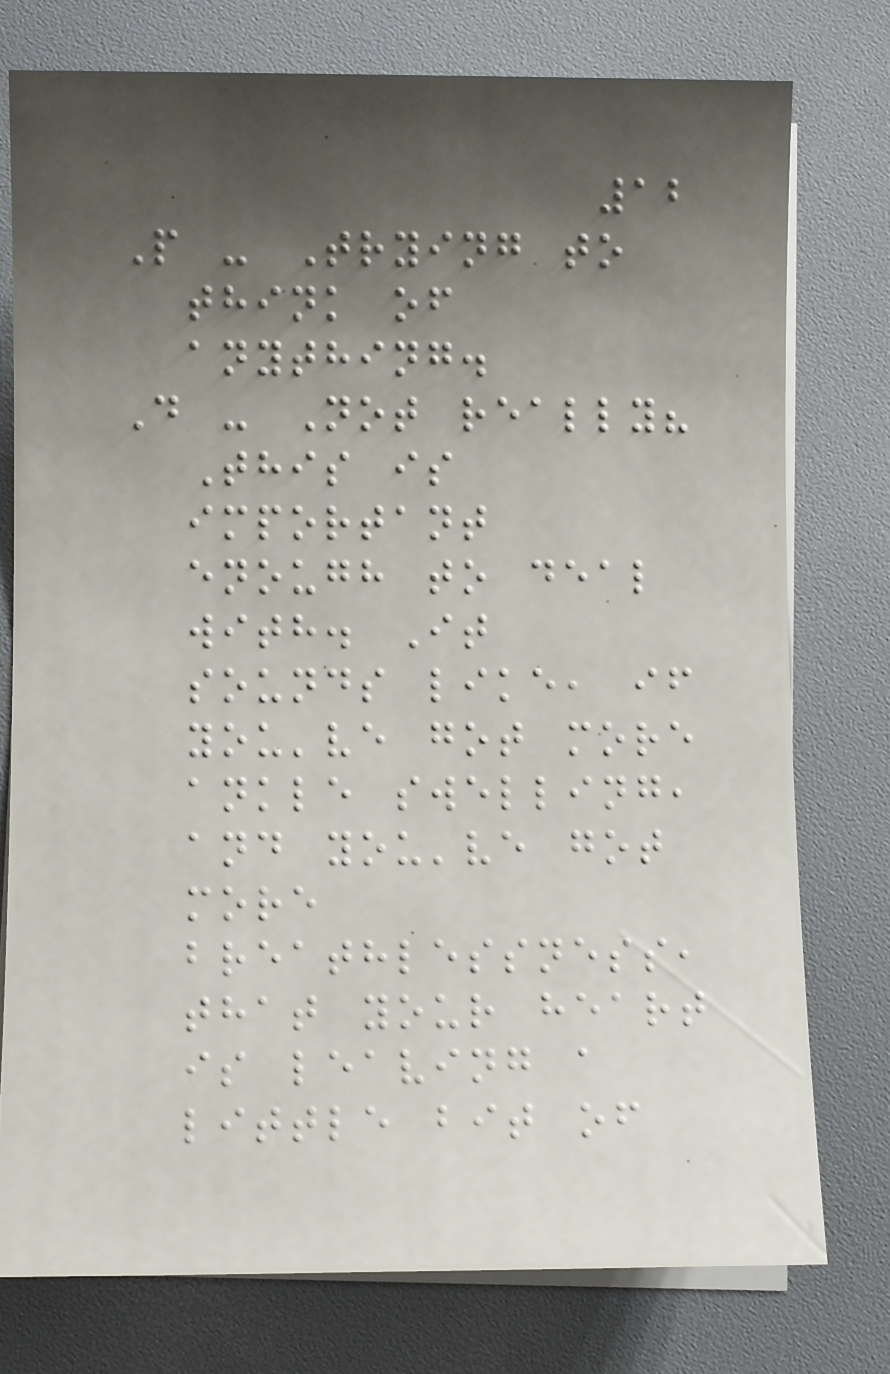12
P - Trying to
think of
anything.
D - Not really?
This is
important
enough to deal
with. It
sounds like, if
you've got more
ankle swelling,
and you've got
more
breathlessness,
that your heart
is leaving a
little bit of
